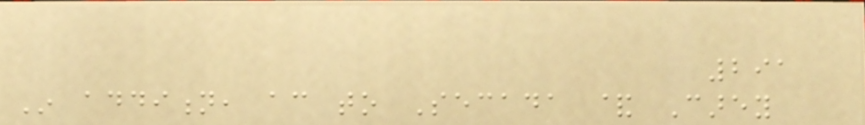291
In addition, according to Secada & Carey
